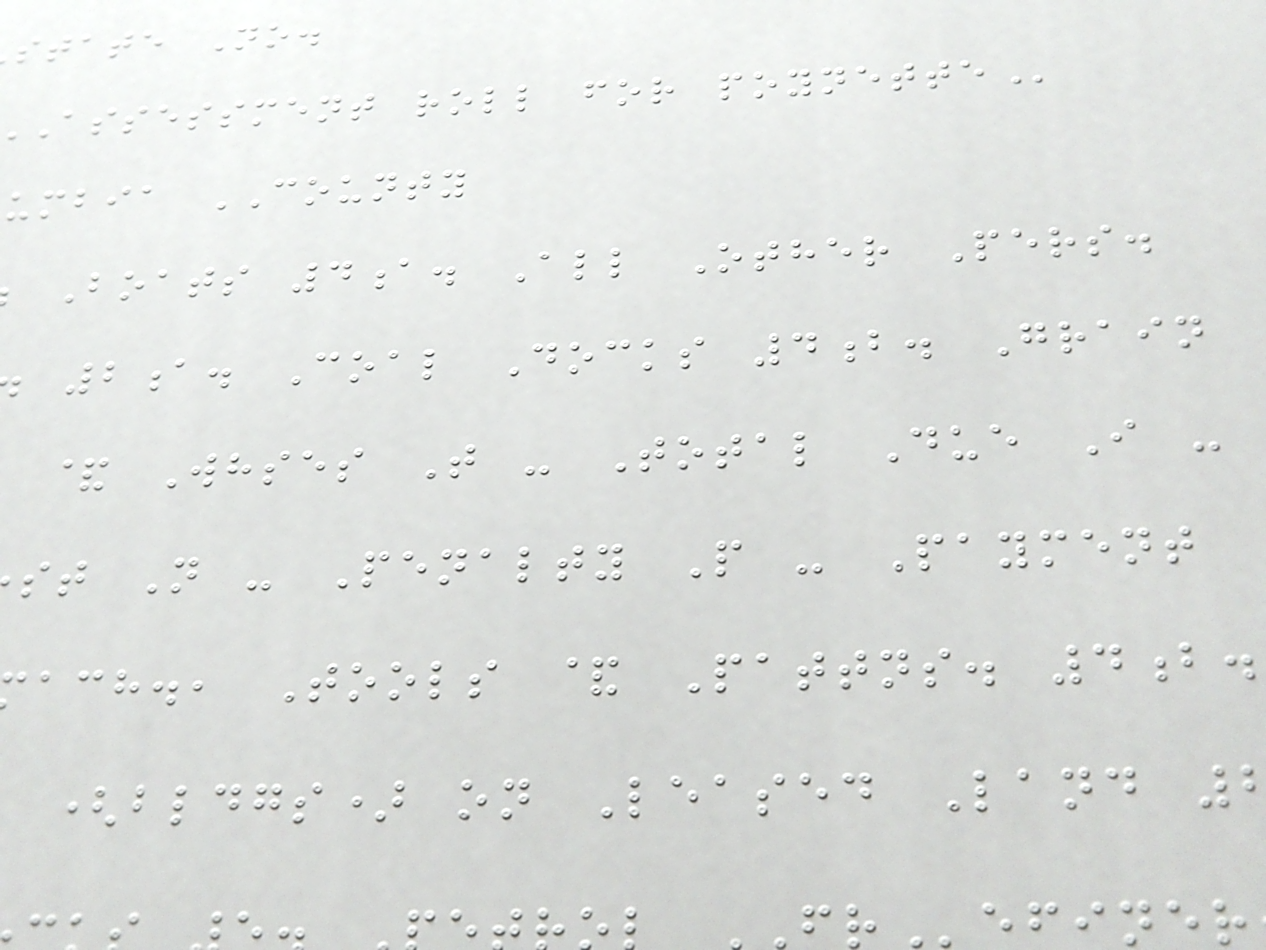state No.
assessment roll for
umbia COUNTY
Boats 4a. All Other Pers.
2a. Coal Docks 4b. Grain
& Whses T - Total Due I -
st N - Penalty P - Payment
ach., Tools & Pattns. 4b.
(bldgs) on Leased Land
